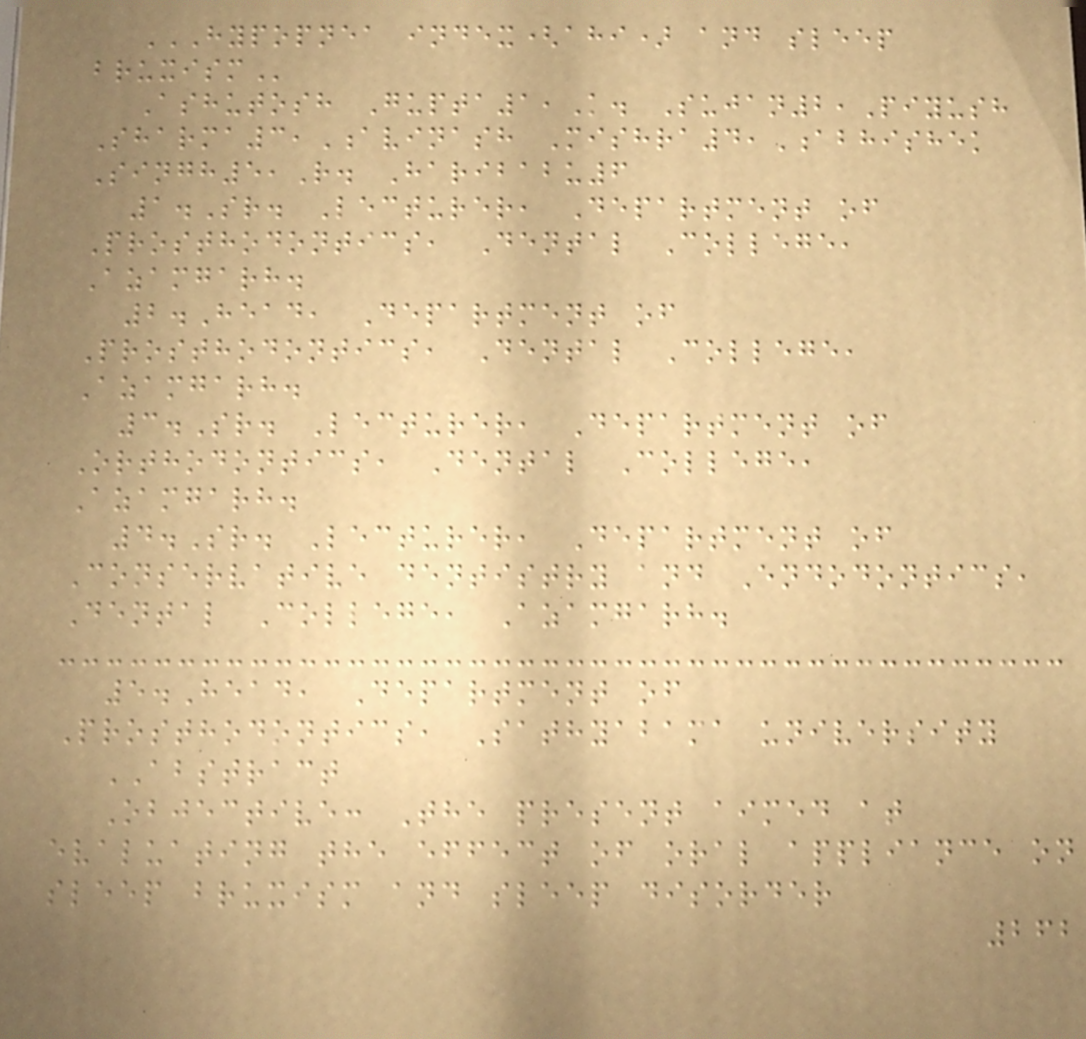HYPOPNEA INDEX(AHI) AND SLEEP
BRUXISM
Ashutosh Gupta1,K. Sujan2,Piyush
Sharma3,Avinash Mishra4,Abhishek
Singh5,R. Haribabu6
1.Sr. Lecturer, Department of
Prosthodontics, Dental College,
Azamgarh.
2.Head, Department of
Prosthodontics, Dental College,
Azamgarh.
3.Sr. Lecturer, Department of
Orthodontics, Dental College,
Azamgarh.
4.Sr. Lecturer, Department of
Conservative dentistry and Endodontics,
Dental College, Azamgarh.
5.Head, Department of
Prosthodontics, Sathyabama university
ABSTRACT
Objective: The present aimed at
evaluating the effect of oral appliance on
sleep bruxism and sleep disorder
262
